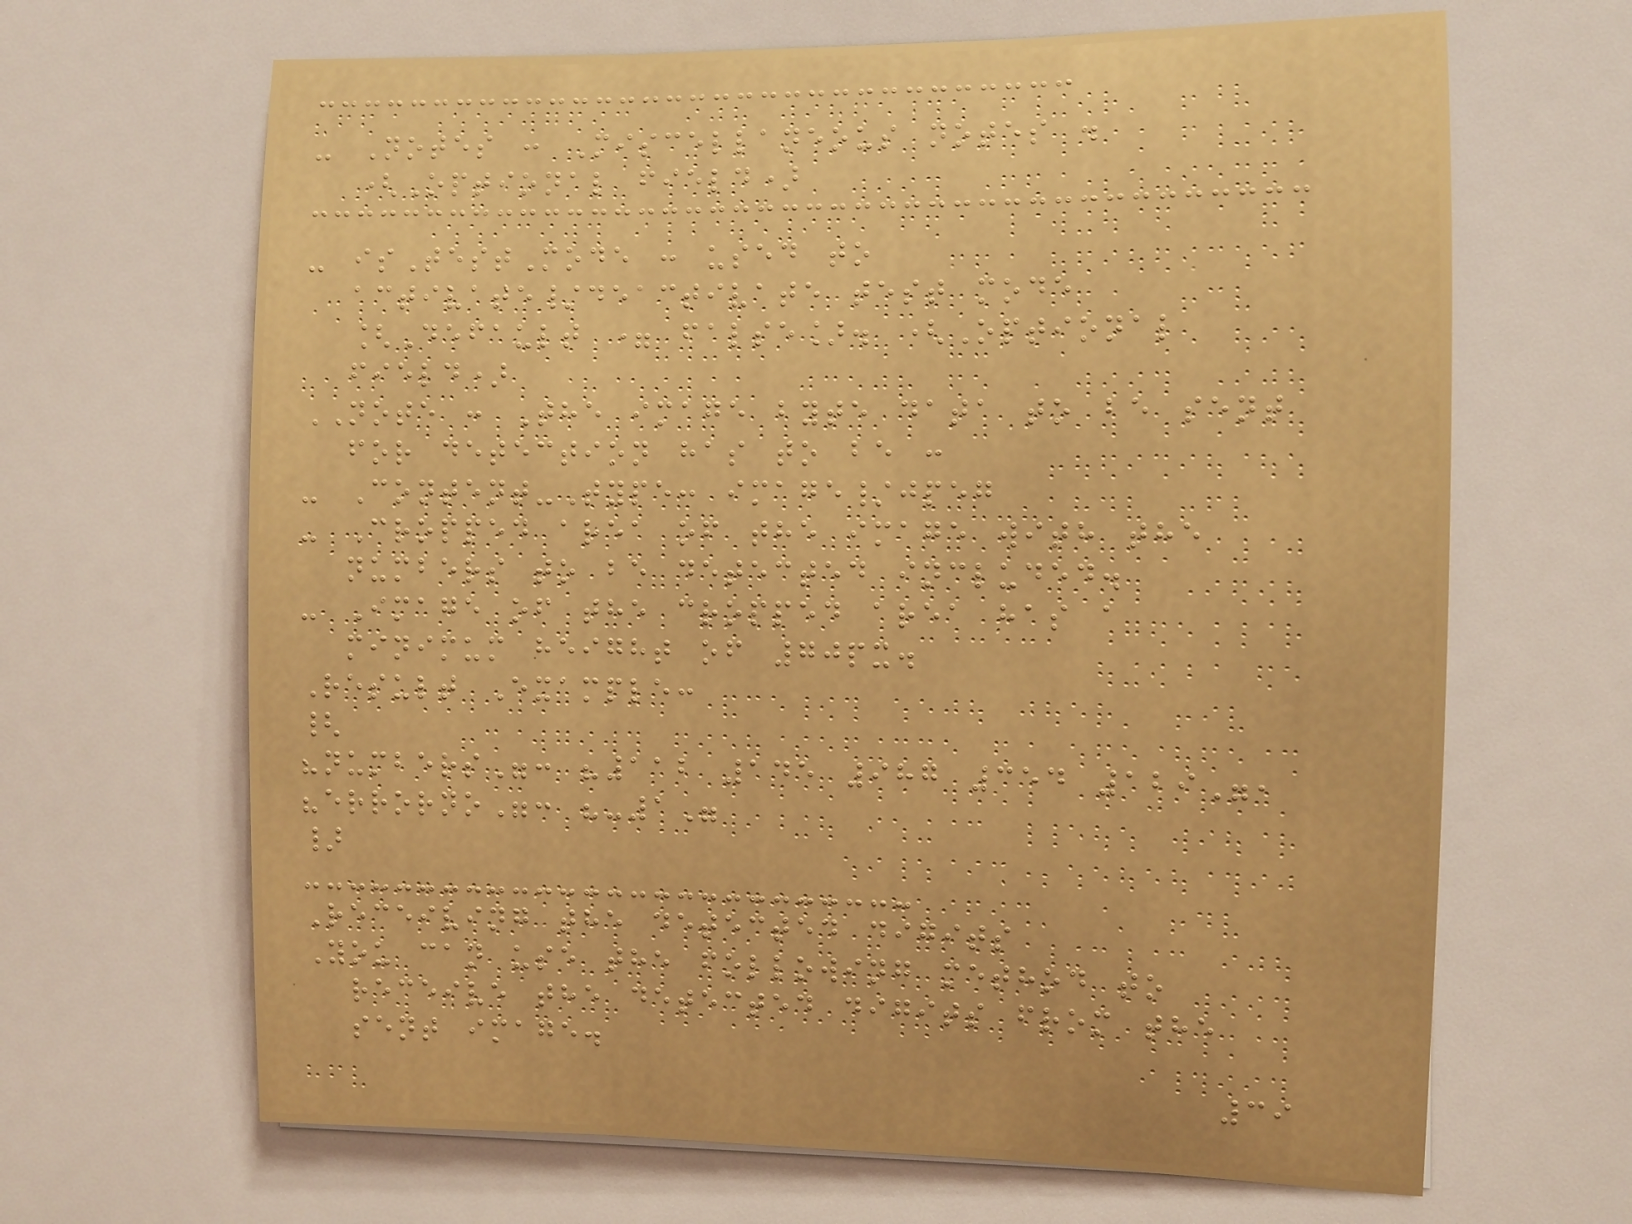- Notes : Miscellaneous notes .
(Optional field)
- isTestMode : used to
activate/deactivate test mode
[Default = false]. (Optional
field)
NOTE : The image byte data to be sent
for detection has to be :
- Content-Type: image/jpeg
- Cropped area of the image with the
numbers to be detected included.
- Image of the cropped area has a
minimum height of 70px.
Result Example:
{
"numbers": "112 145 987 354 129",
"errorno": "-1"
}
Receiving the detected digits
You can use the following method to
receive the detected digits from the
sent image.
39
